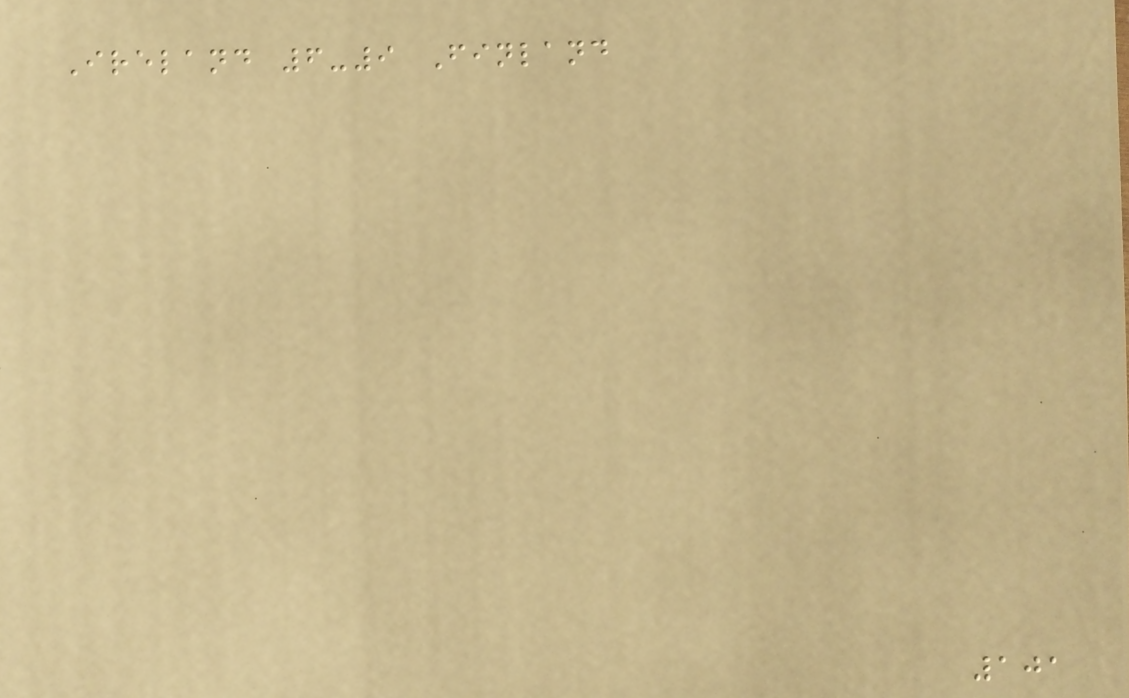Ireland 6-9 Finland
101
